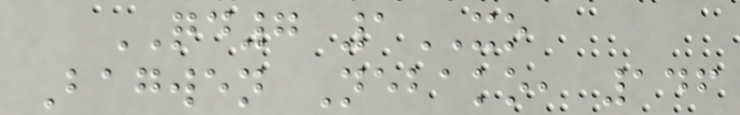QD7 1XO
Bagwen Nebako, 146
